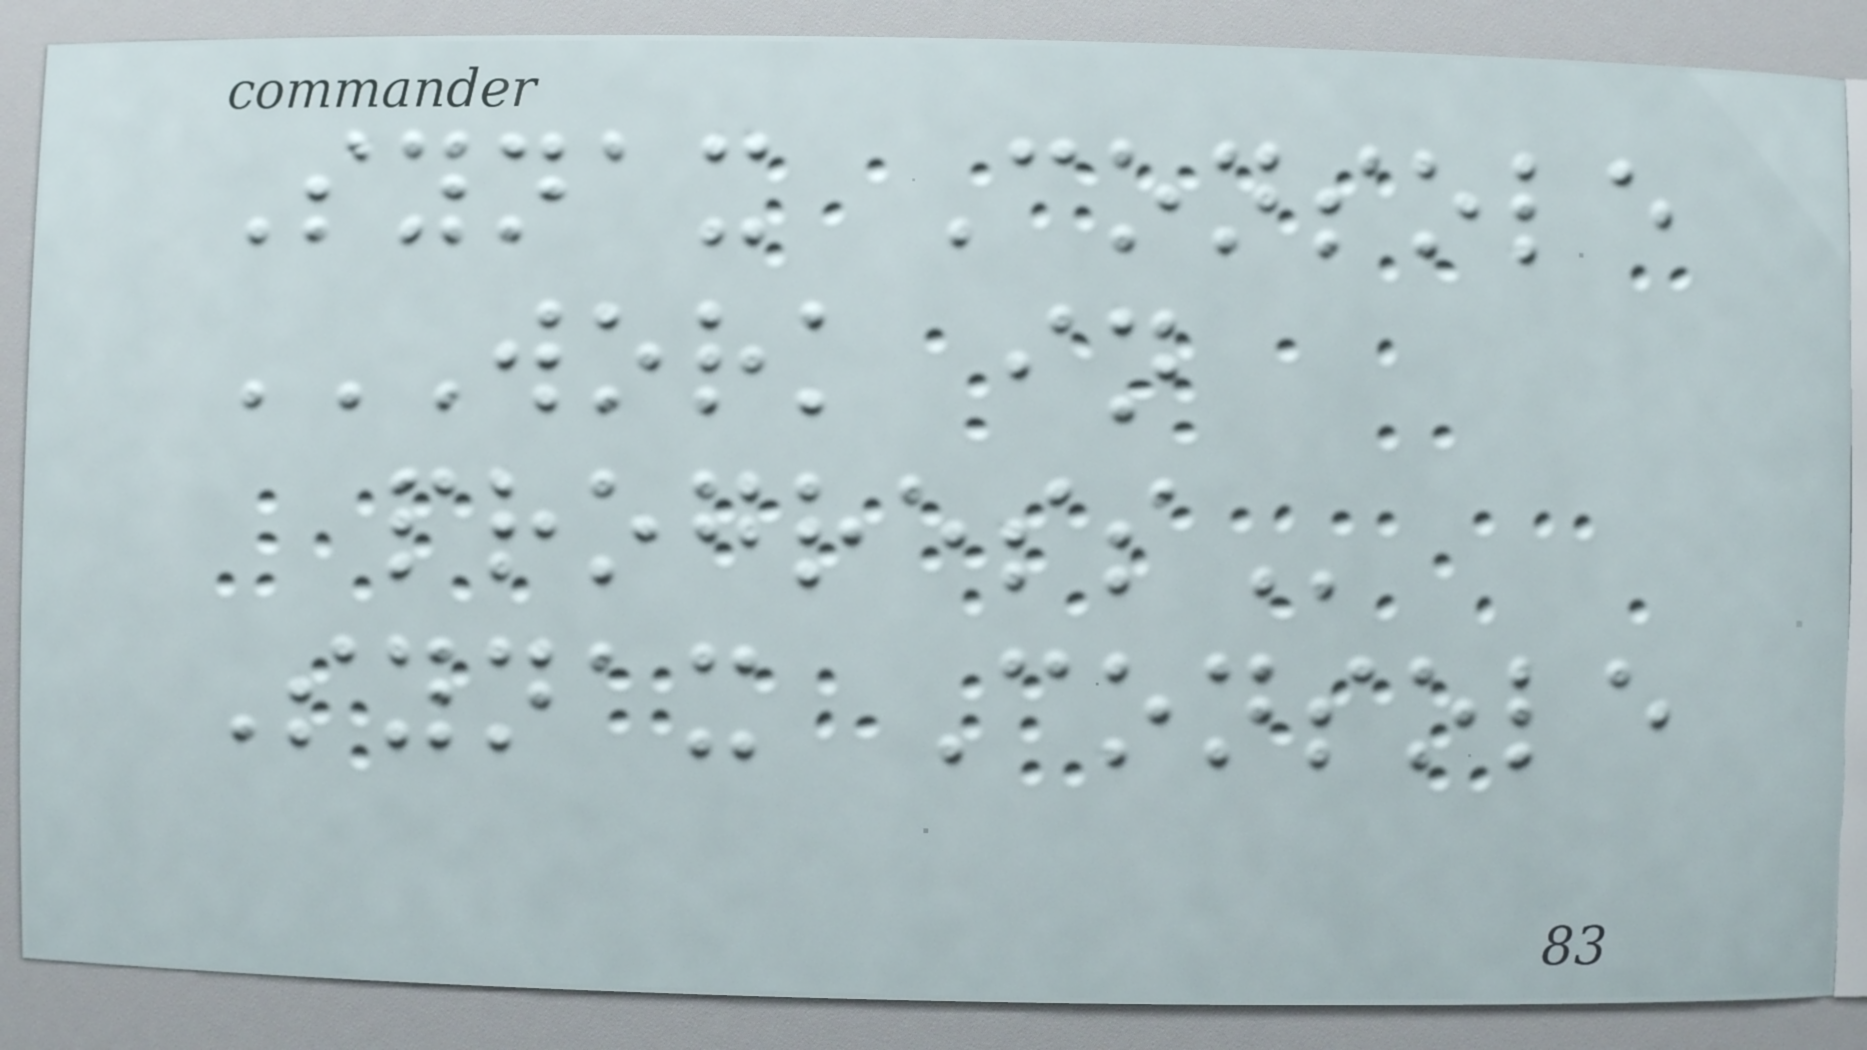Synax Console
WORK IN
PROGRESS
Synax Console
